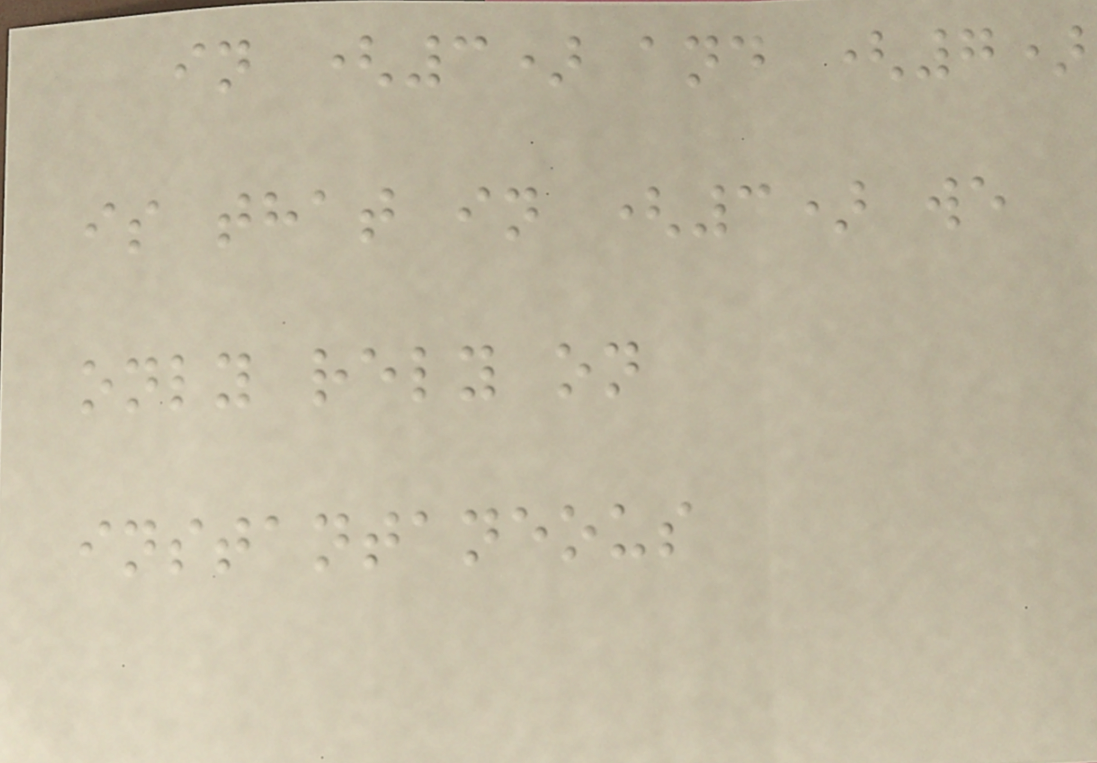in (3) and (7)
is that in (3) we
only rely on
instantaneous
